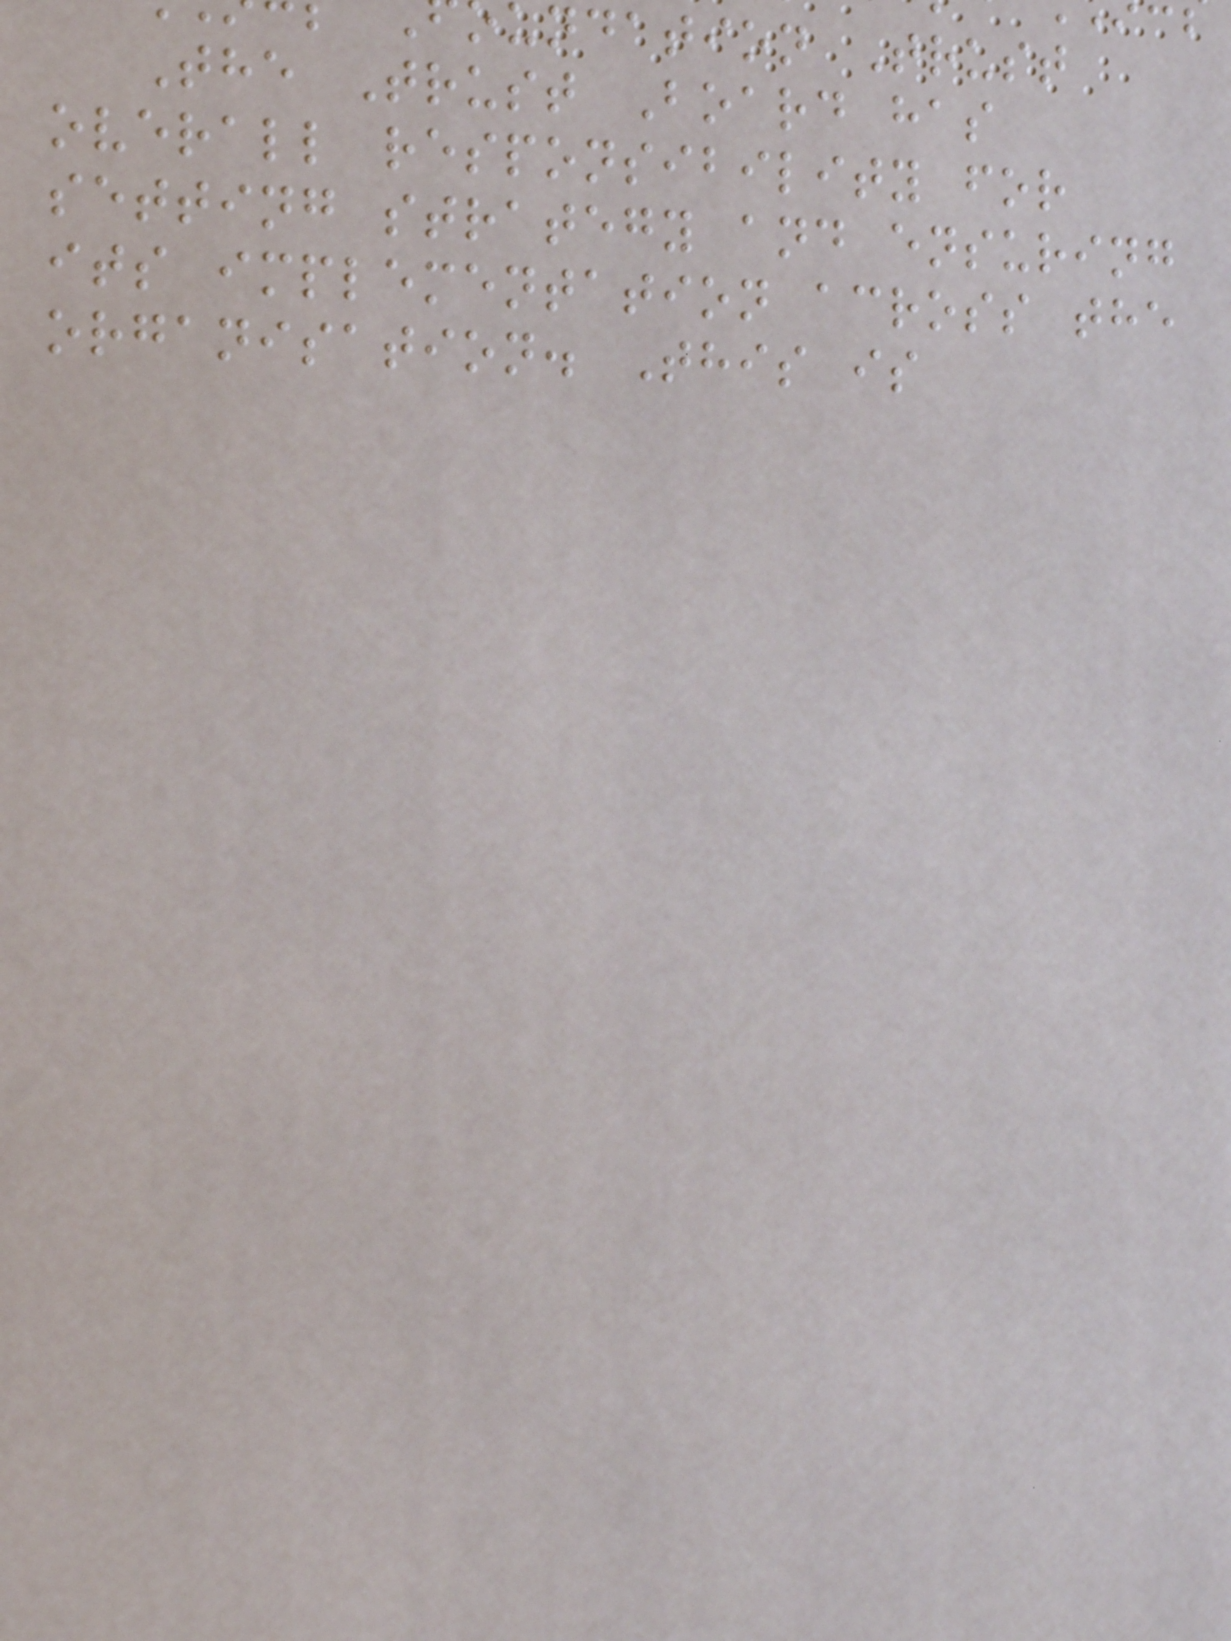ndation Trust
The Trust Board has
overall responsibility for
setting strategy and ensuring
its implementation across the
organisation. This is
